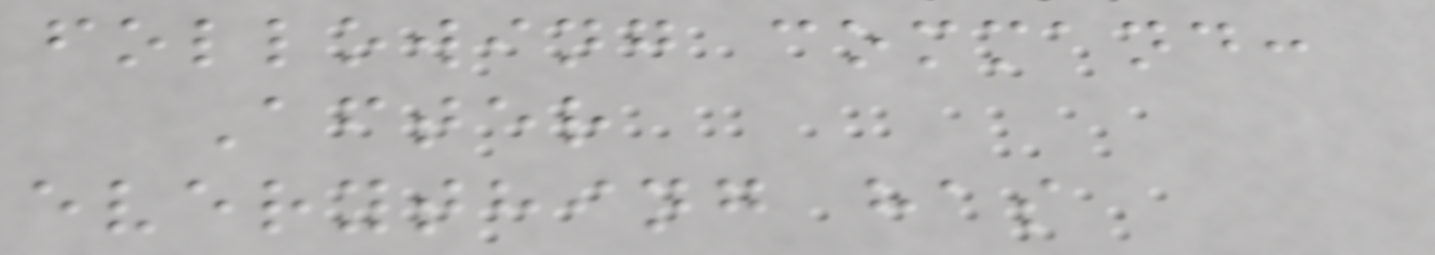following command:
After
everything has
